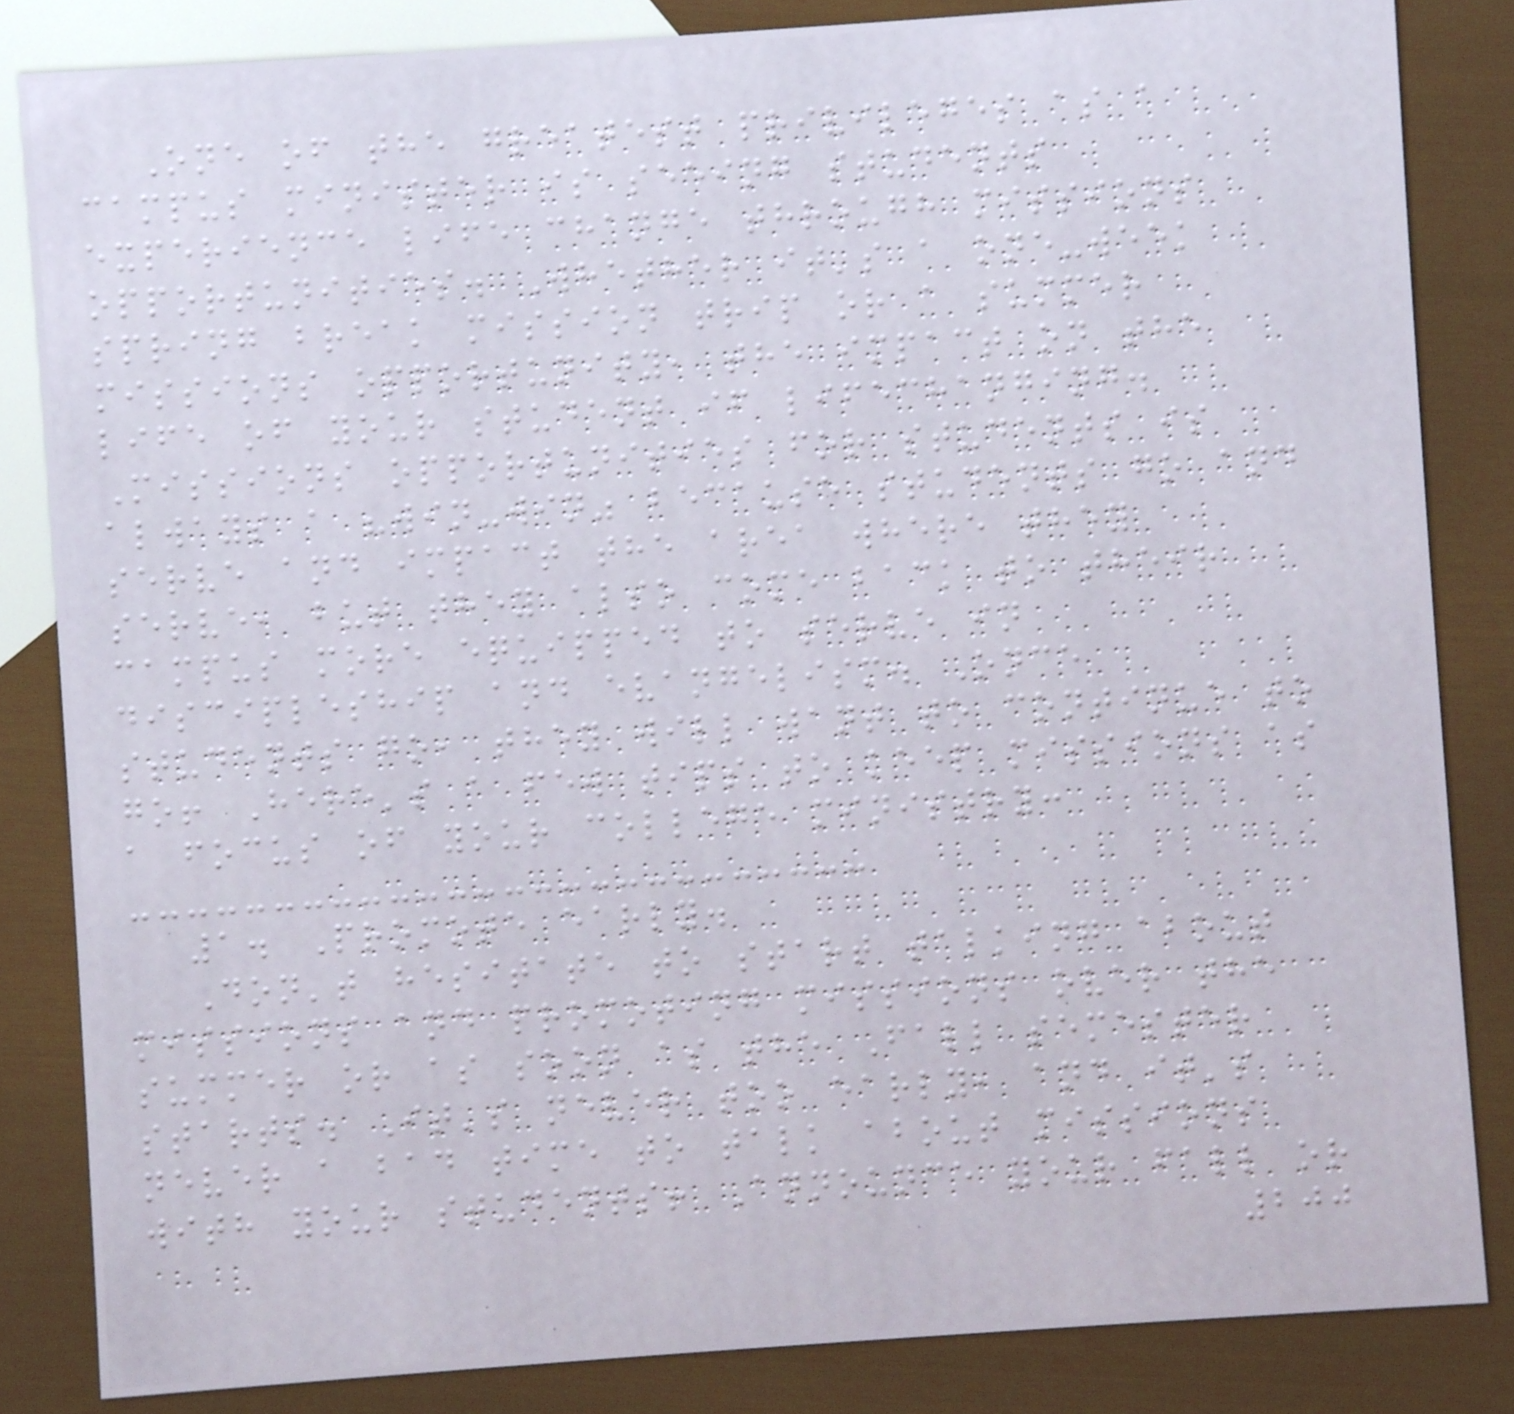One of the greatest privileges as a
campus minister is seeing students
experience life change through missions
opportunities. Whether it's a one-week
spring break mission trip or a summer
missions opportunity, the impact on the
life of your student if lifechanging.
Missions opportunities for students is
always a "win-win" because students go and
serve and impact the area where they
serve, but they also come back to their
campus more equipped to serve in
discipleship and evangelism. Once
students go, they will want to continue to
go! Here's a few tips to keep missions as
a focus of your college ministry:
1. Promote early.
Don't hesitate to start talking about
missions and promoting missions over the
summer or as soon as the Fall semester
starts. It's never too early, and it's
never a bad time to talk about missions
with your students! Announce your fall or
200
